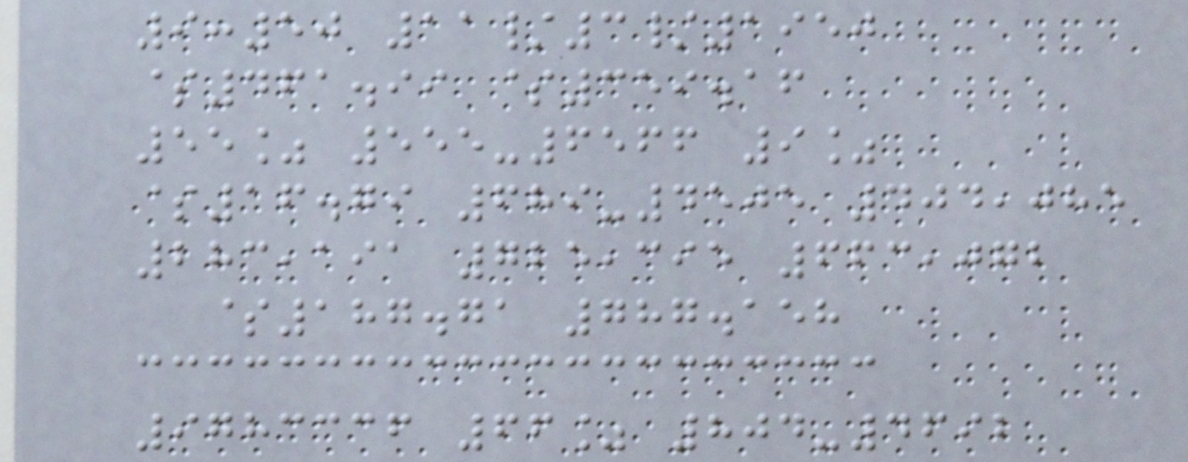9:50 11/3/1950
$461.99 $359.16
55% 555-6566 9%
$16.79 689-4505 404,085
283,191 725,395 663,072
$187.71 787.158
9783336 66% 804-4692
